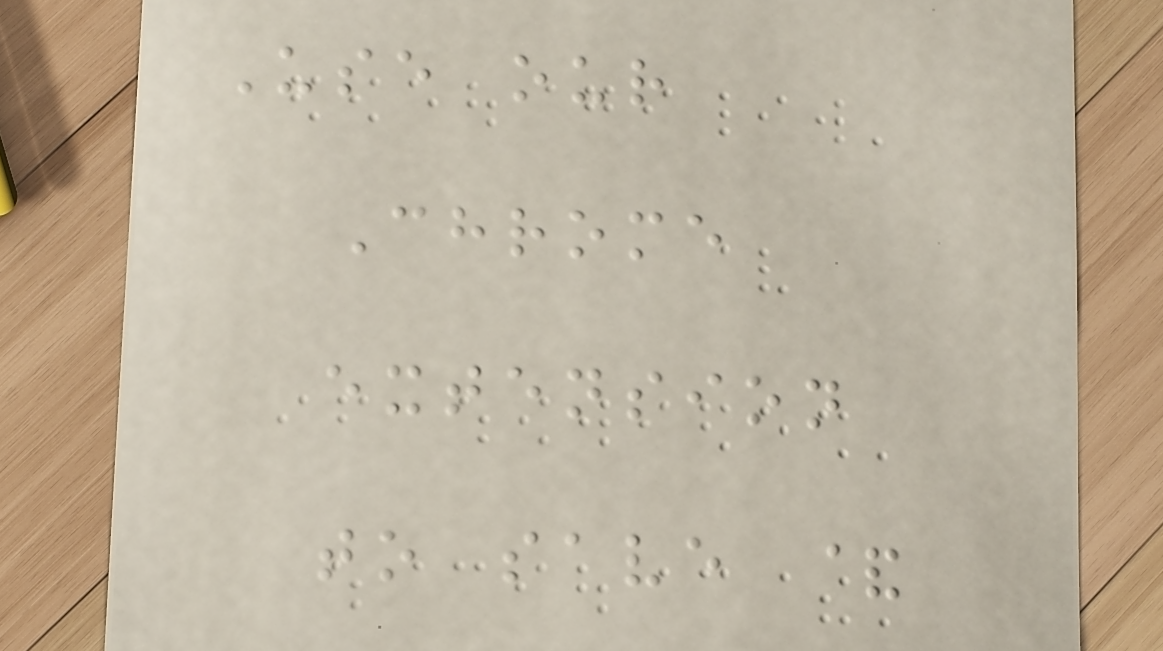Use our
Chrome
extension
to save &
